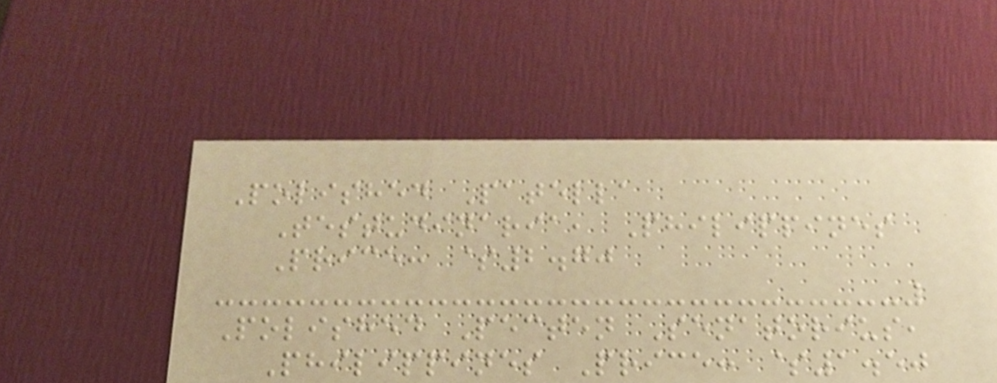Polished Patella
Testudinaria, Philippines
Price: $2.70
Polished Pecten Senatorius,
Philippines Price: $1.50
